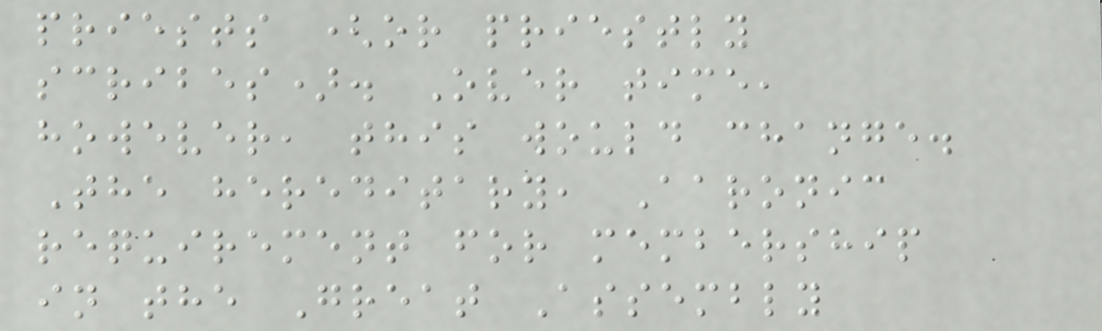priests (or priestly
scribes). Over time,
however, this would change.
The hereditary, Aaronic
requirement for membership
in the Great Assembly
